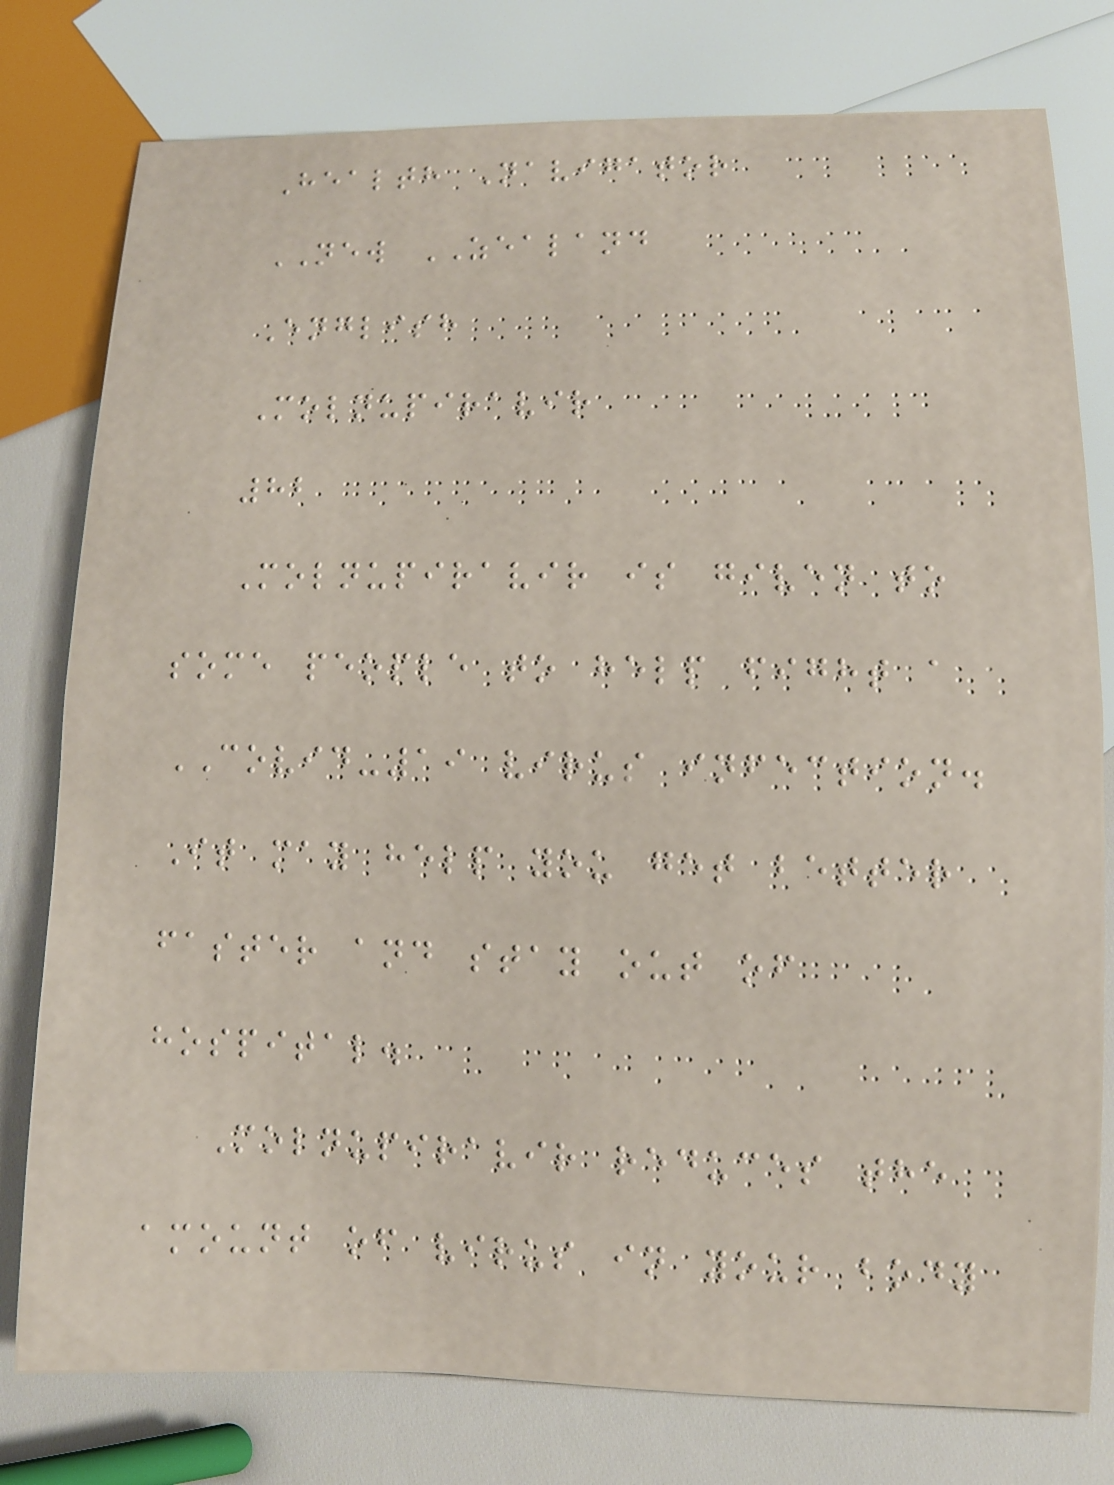Health Navigator
NEW ZEALAND
English
Molnupiravir
82
Molnupiravir is given to
some people to help fight a
COVID-19 virus infection.
It may help you get better
faster and stay out of
hospital.
Molnupiravir reduces the
amount of virus in your body
